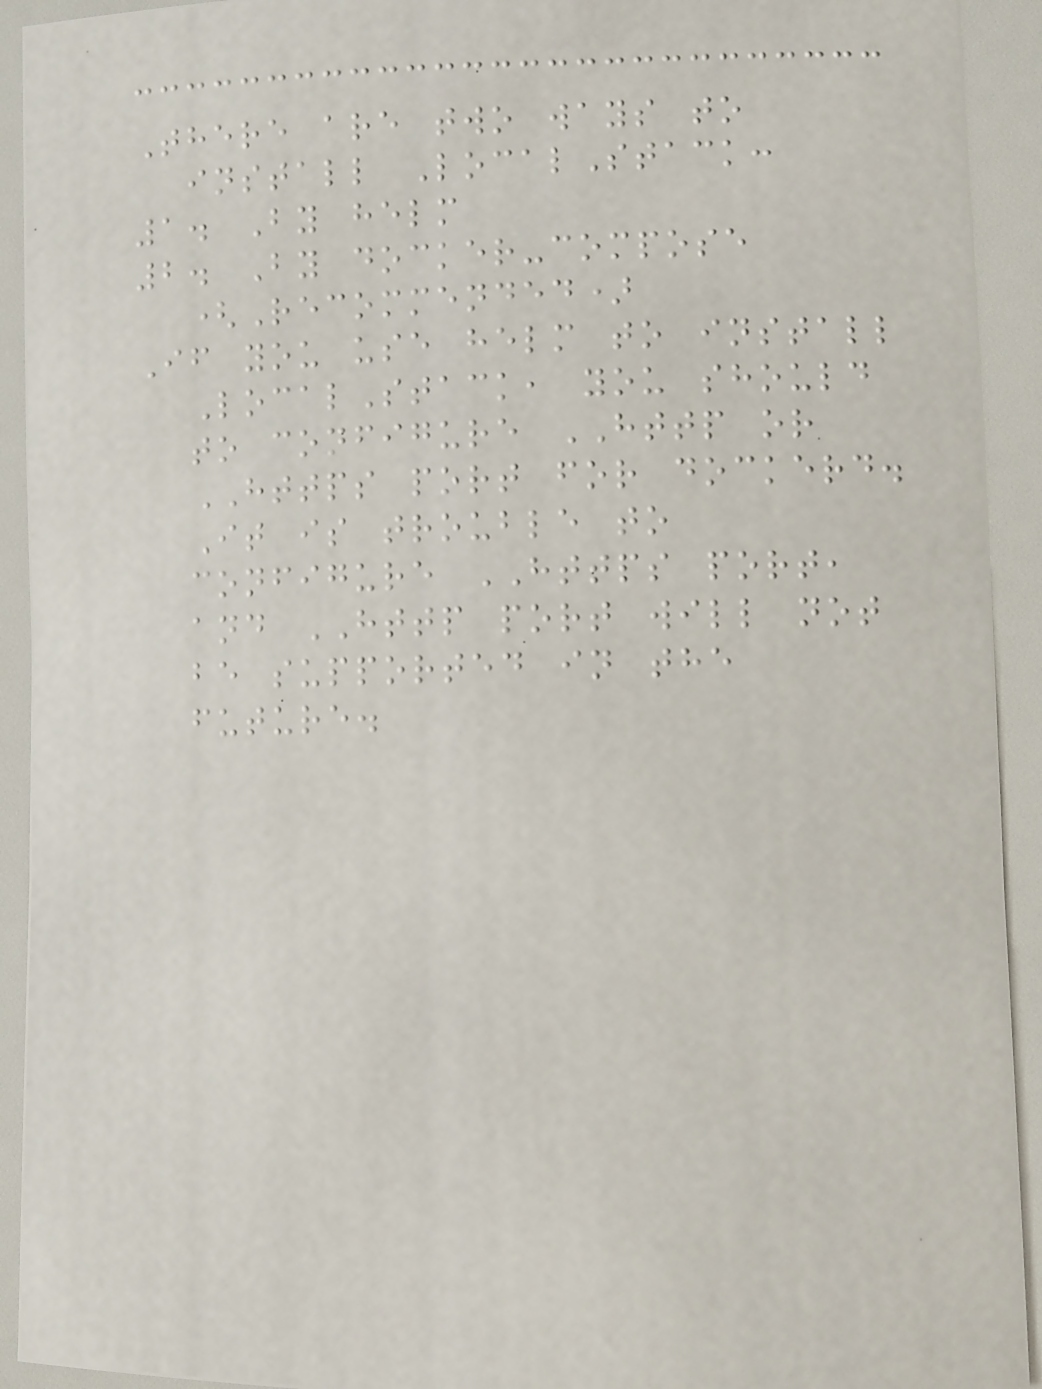There are two ways to
install LocalStack:
1. By helm
2. By docker-compose
(Recommended)
If you use helm to install
LocalStack, you should
to configure HTTP or
HTTPS port for dockerd.
It is trouble to
configure HTTPS port,
and HTTP port will not
be supported in the
future.
